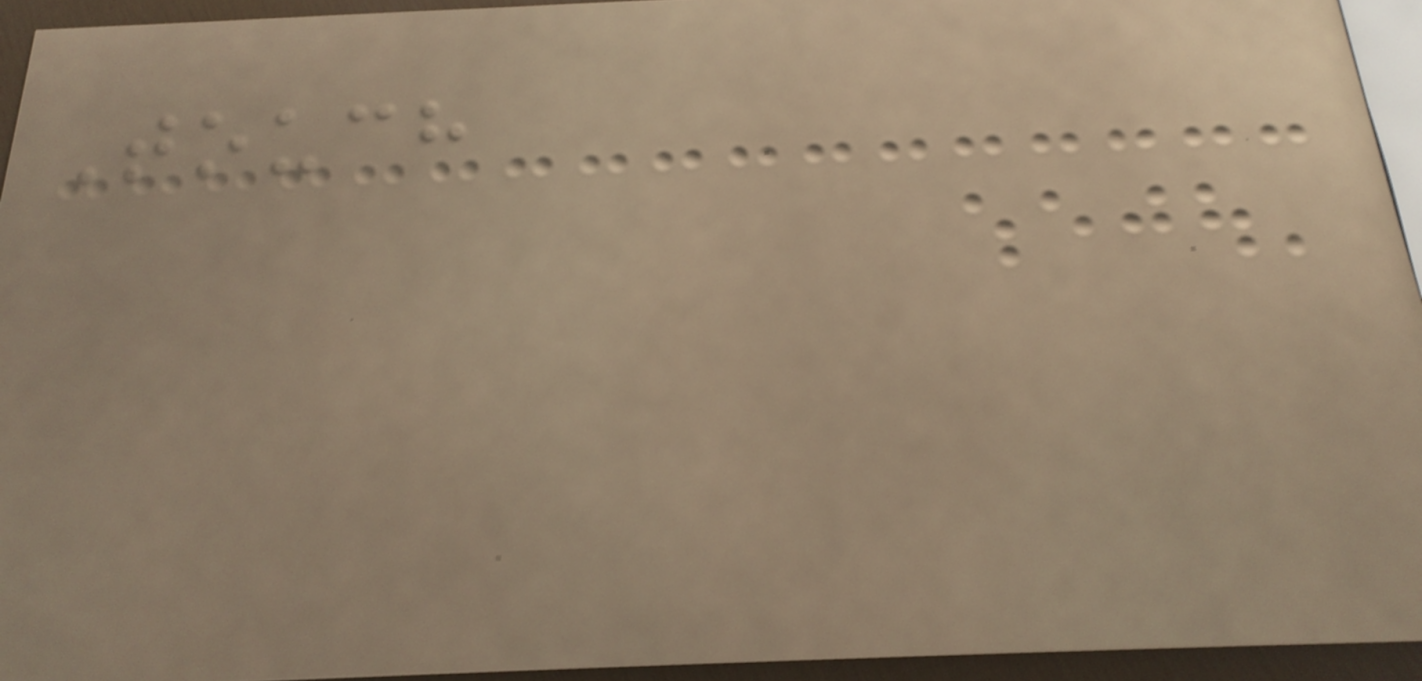Touch
